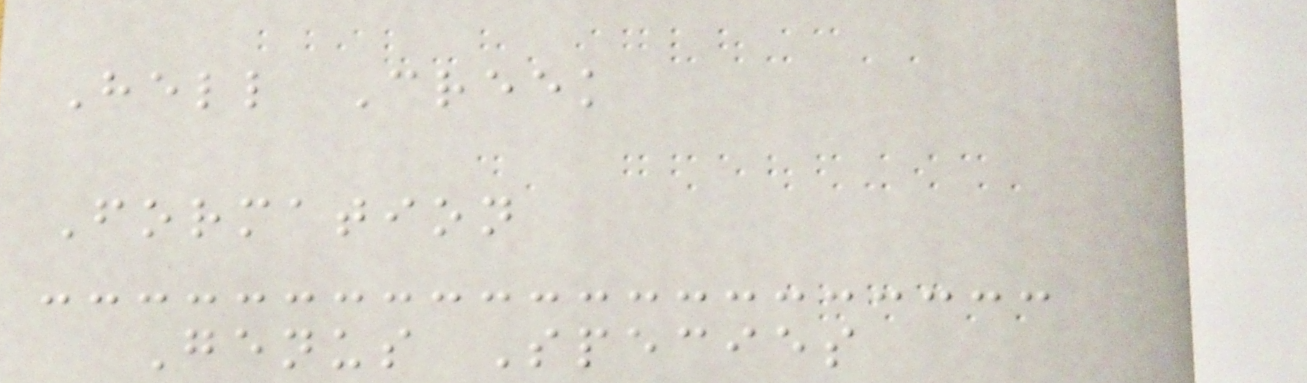Hell Creek
Formation
Genus Species
